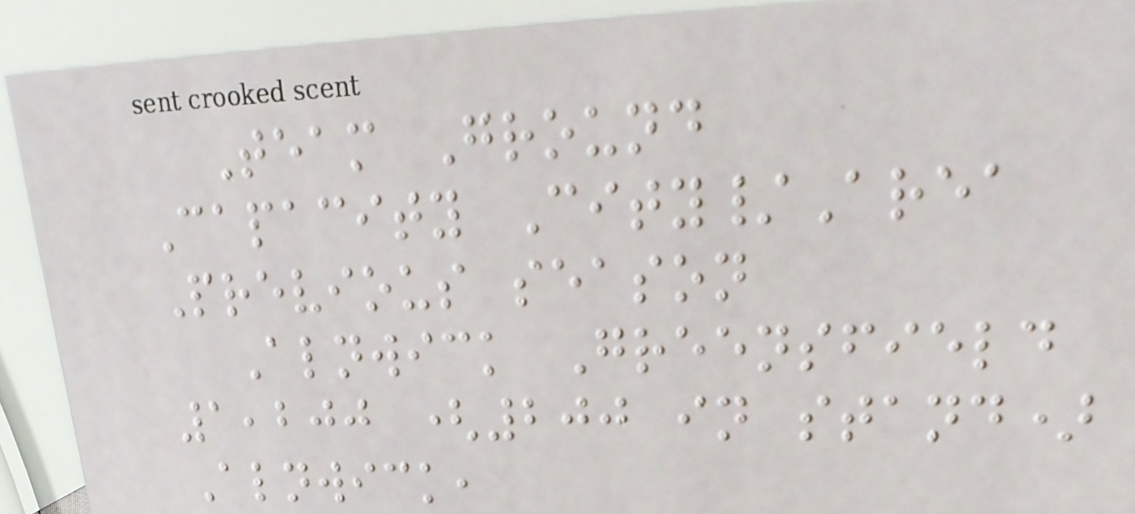Team Ground
Capacity City/Area
Previous season
Alnwick Greensfield
1,200 (200 in stand)
Alnwick,
